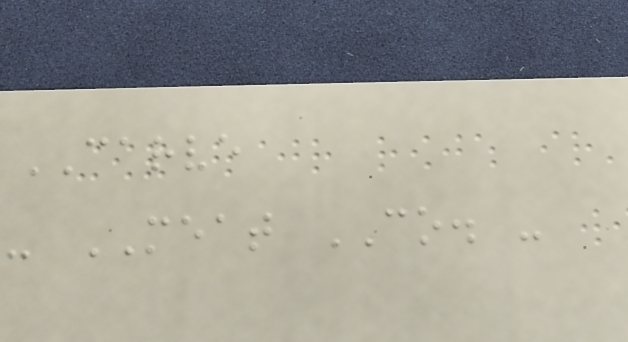CARVE
- MEAT CO. -
